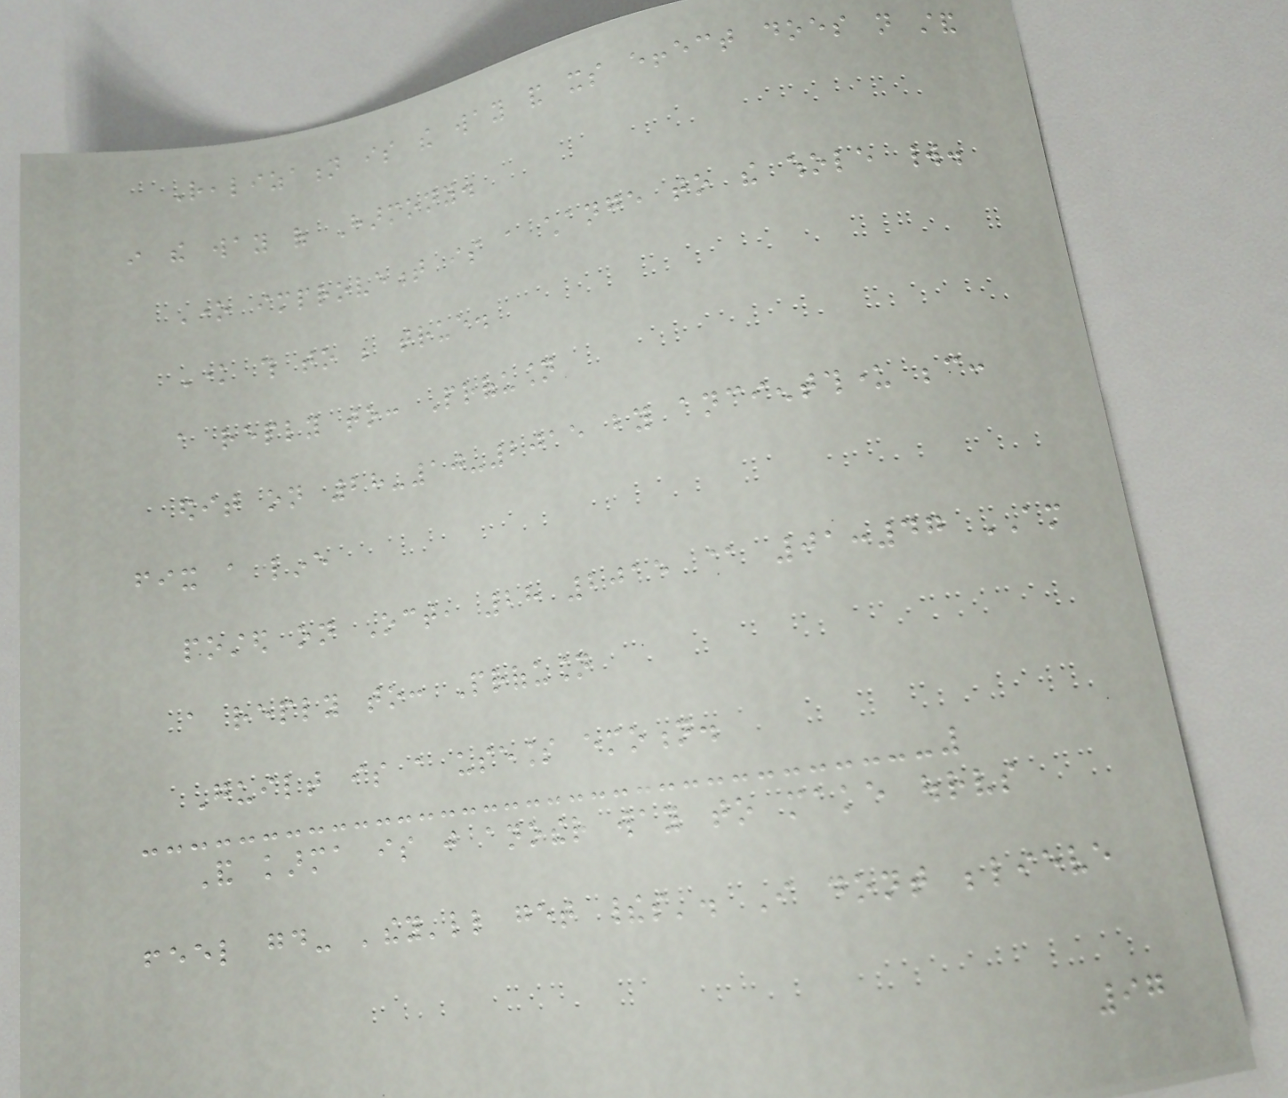Realization is the way and its effect does not stand
in the way of Harmony.
One improvement is a change to the whole world.
Know this to be true.
a reply to: Profusion
edit on 28-10-2015 by ancientthunder because:
fix a line
posted on Oct, 28 2015 @ 01:47 AM
a reply to: Profusion
Guilt is a useless emotion.
And karma is just another way to make ourselves
feel good- 'they'll get theirs'. I dont believe
97
